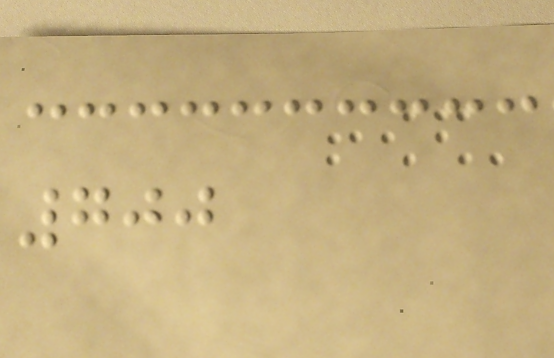700
